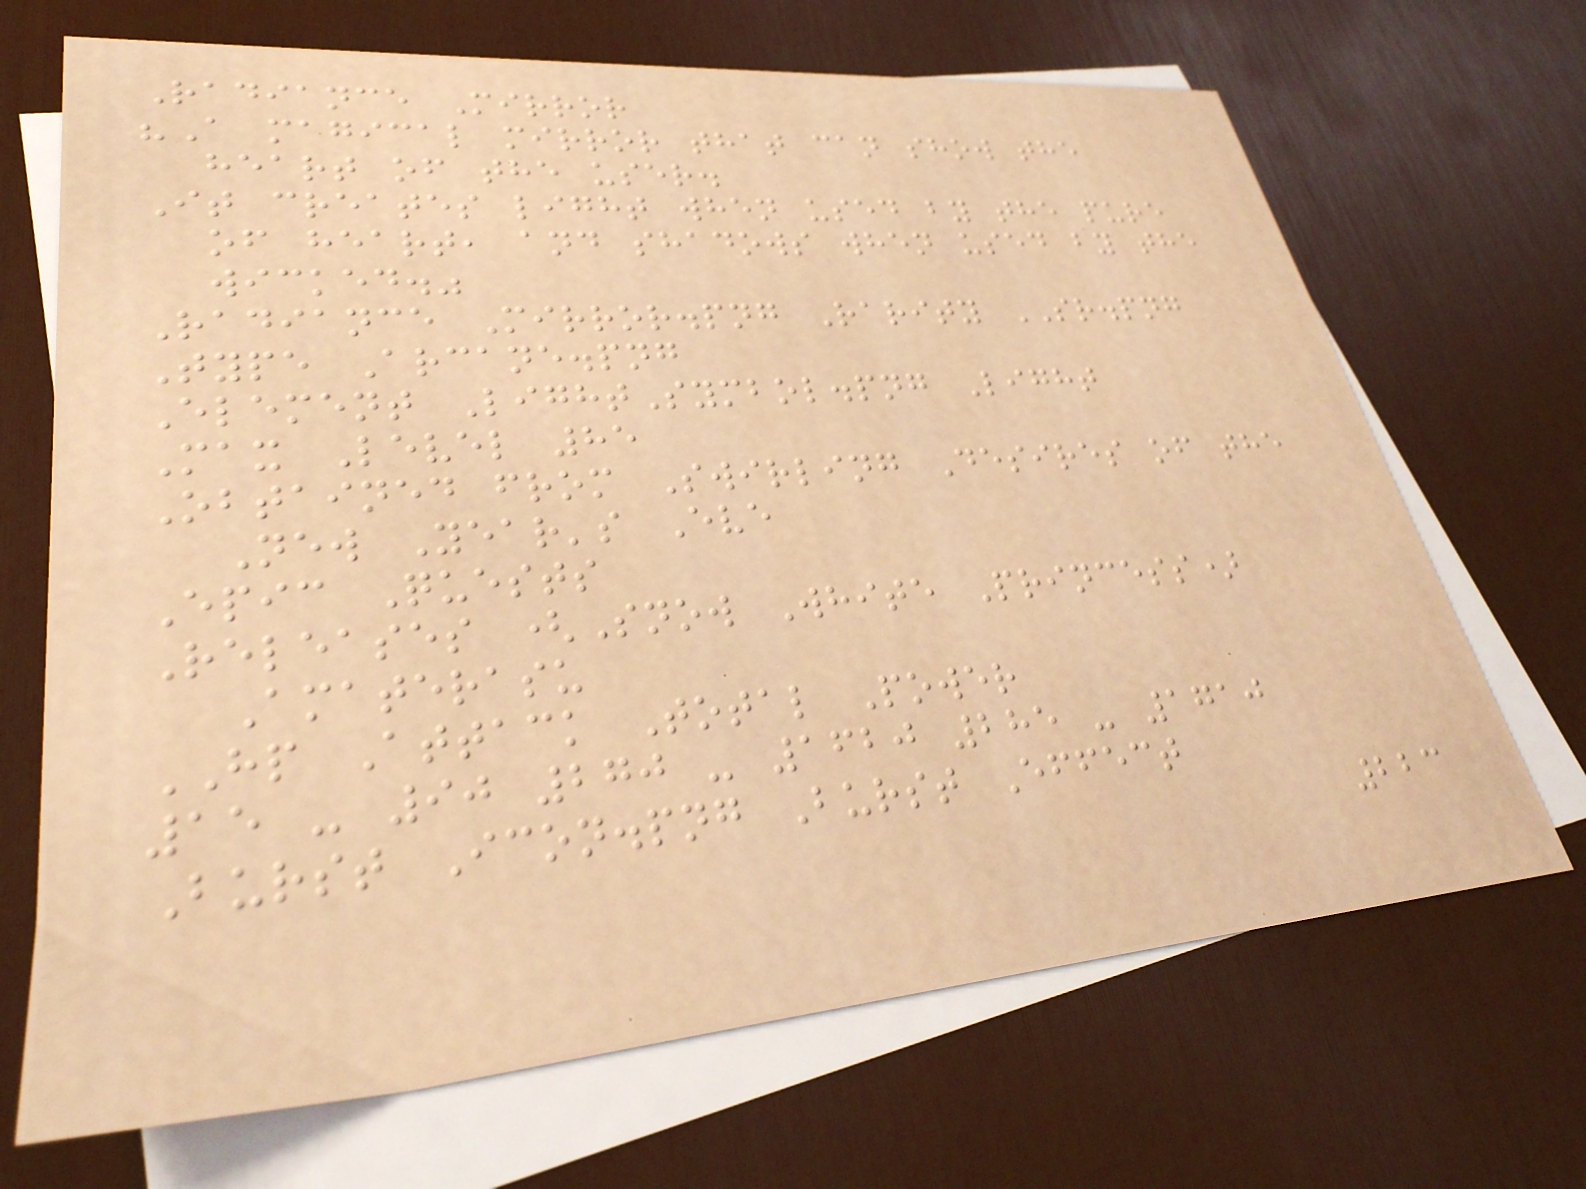Radiance Mirror
"A magical mirror that can show the
heart of the user.
It creates light when used by the pure
of heart, and shadows when used by the
wicked."
Radiance Mirror.png Rarity SR.png
Type Arcane.png
Element LightSymbol.png Light
Max Level 85
Obtained from Swirling Desires of the
New Year's Eve
Epic Quests
Releases (Snow White Princess)
Amaterasu
HP Attack Total Power
15 - 90 270 - 1620 285 - 1710
Burst Icon.png Burst Effect
223
